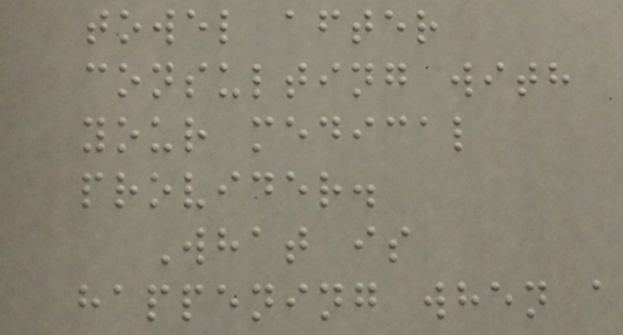towel after
consulting with
your medical
provider.
What is
happening when a
